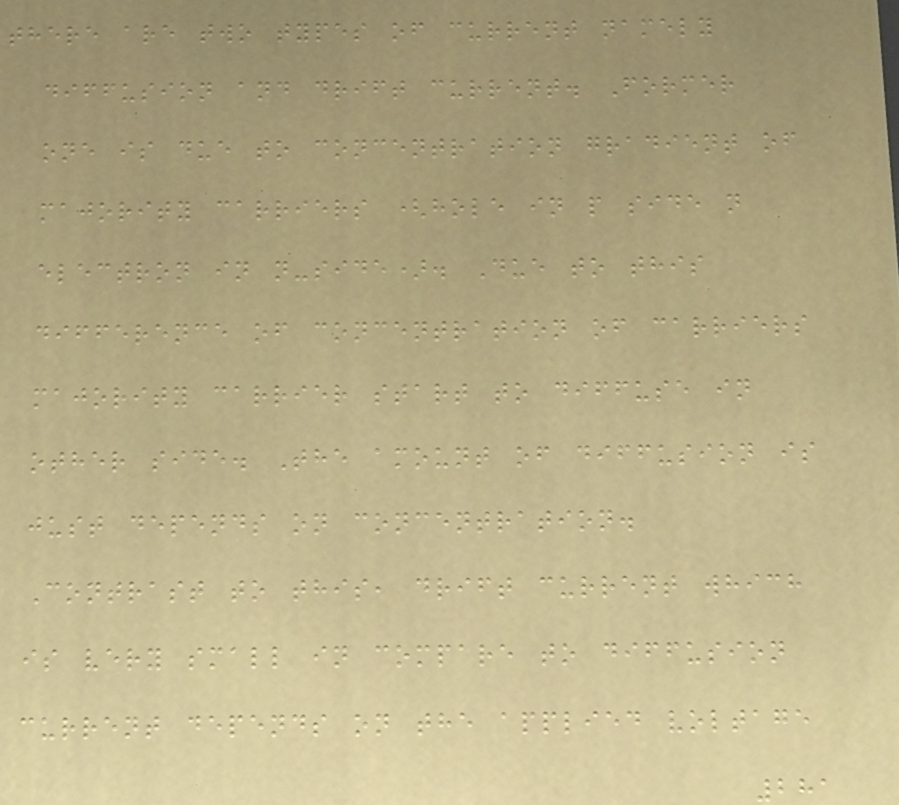there are two types of current namely
diffusion and drift current. Former
one is due to concentration gradient of
majority carriers (hole in p side n
electron in n-side). Due to this
difference of concentration of carriers
majority carrier start to diffuse in
other side. The amount of diffusion is
just depends on concentration.
Contrast to this, drift current which
is very small in compare to diffusion
current depends on the applied voltage
281
